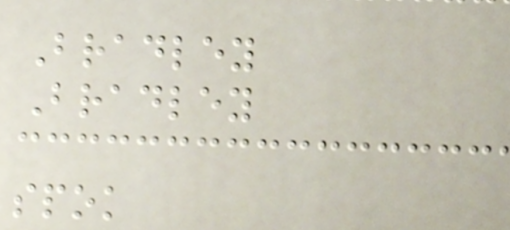Bradley
Bradley
spok
